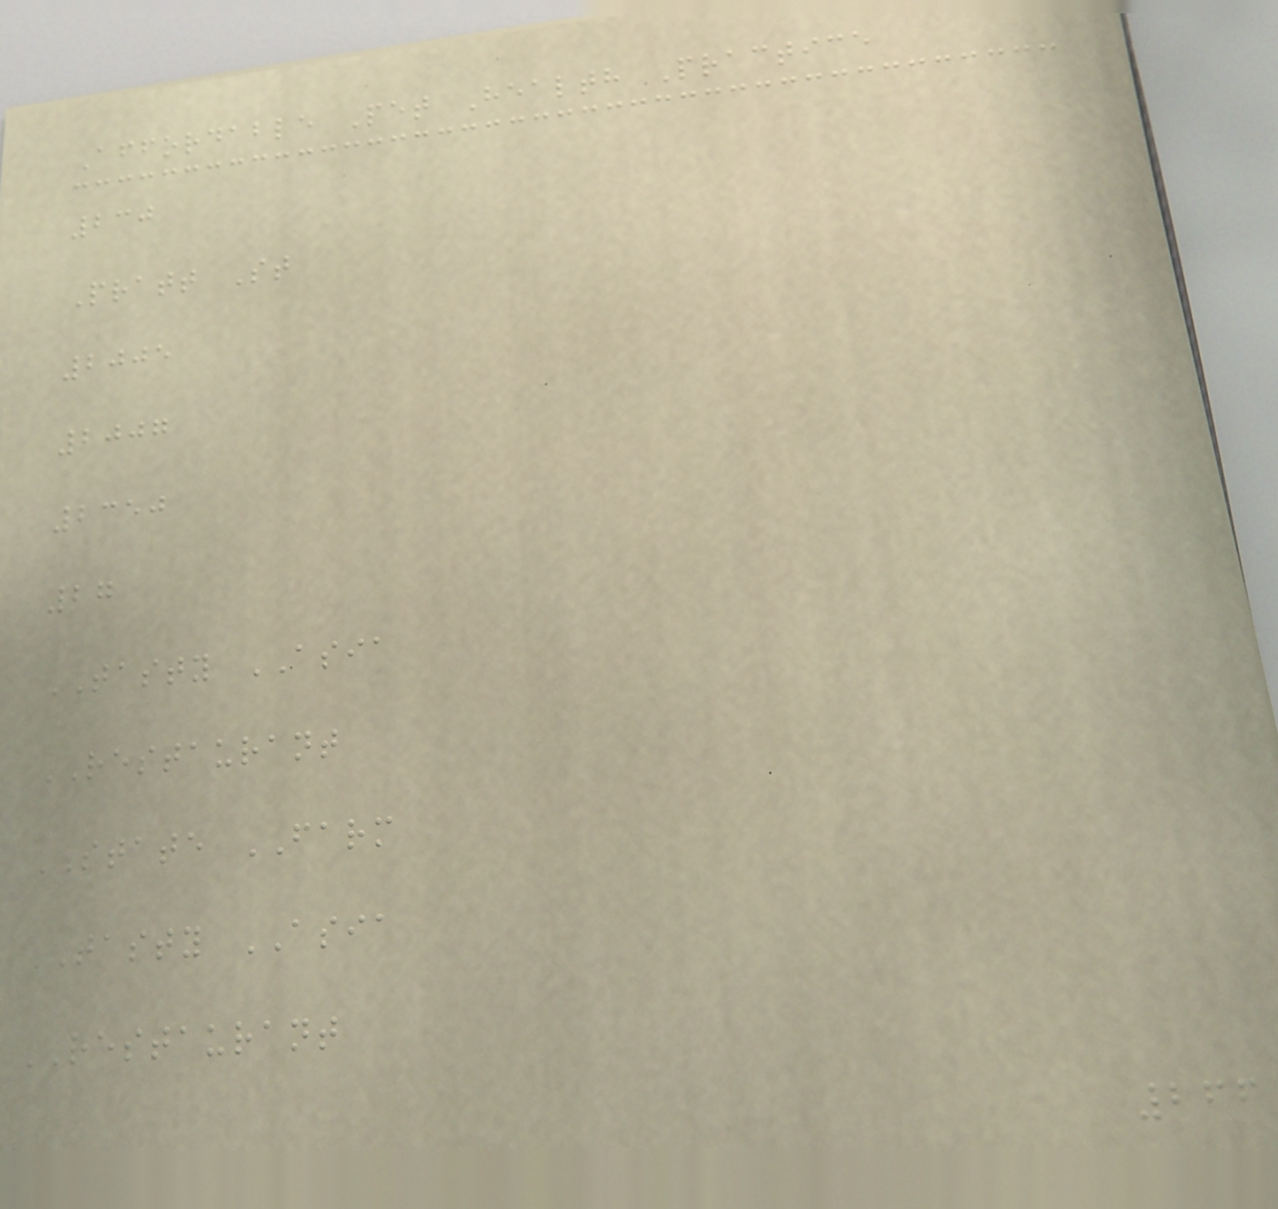Affordable Pet Health Practice
230
Pratt St
2005
2007
2350
27
TASTY ASIA
RESTAURANT
STATE FARM
TASTY ASIA
RESTAURANT
266
